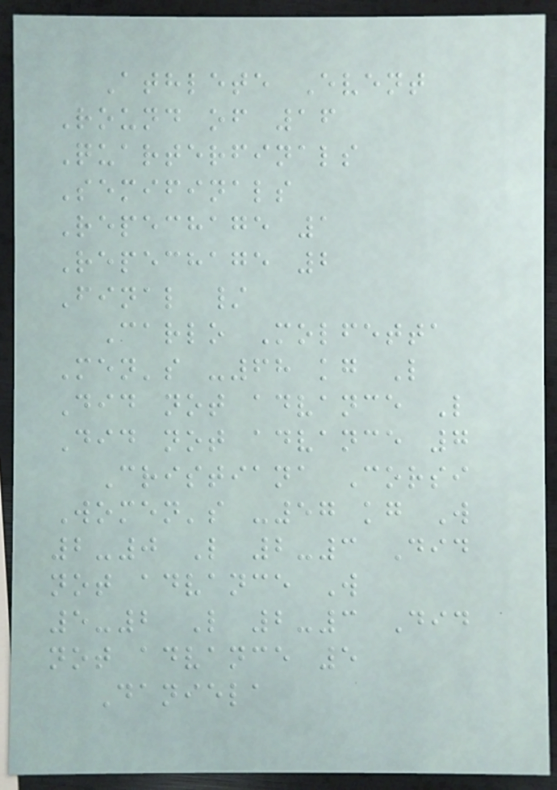Athlete Event
Round of 16
Quarterfinals
Semifinals
Repechage 1
Repechage 2
Final /
Carlo Molfetta
Men's -68 kg L
Did not advance L
Did not advance 7
Cristiana Corsi
Women's -57 kg W
2-0 L 2-3 Did
not advance W
5-2 L 2-3 Did
not advance 5
Daniela
